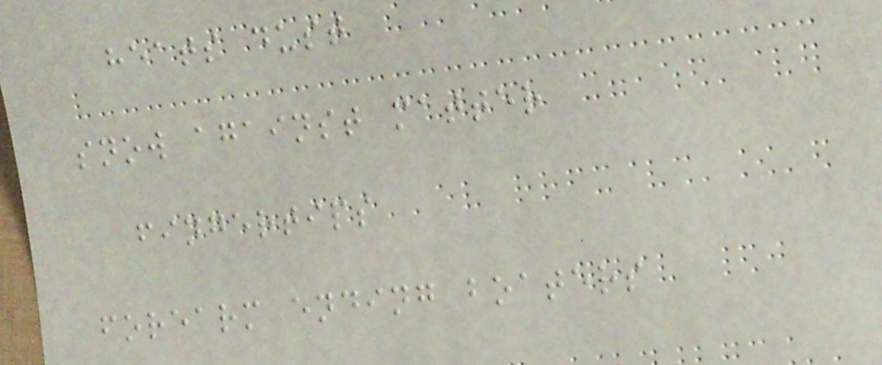heats dust
snow against matter
fingertips
forearm ending boaters
